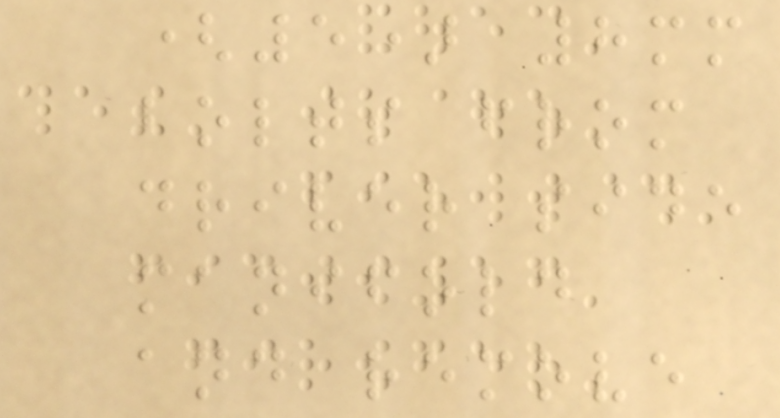(5) 8mm
bolts from
driver side
manifold
and remove
